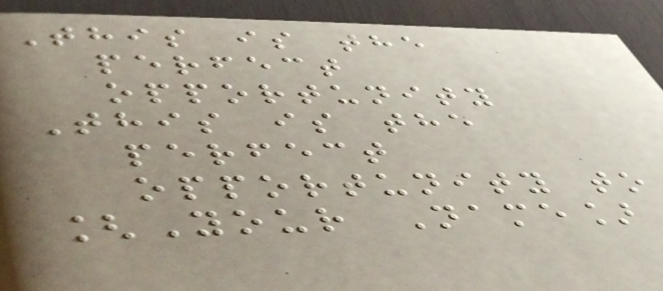This is the
perfect
opportunity
This is the
perfect
opportunity to
[Your Name]
